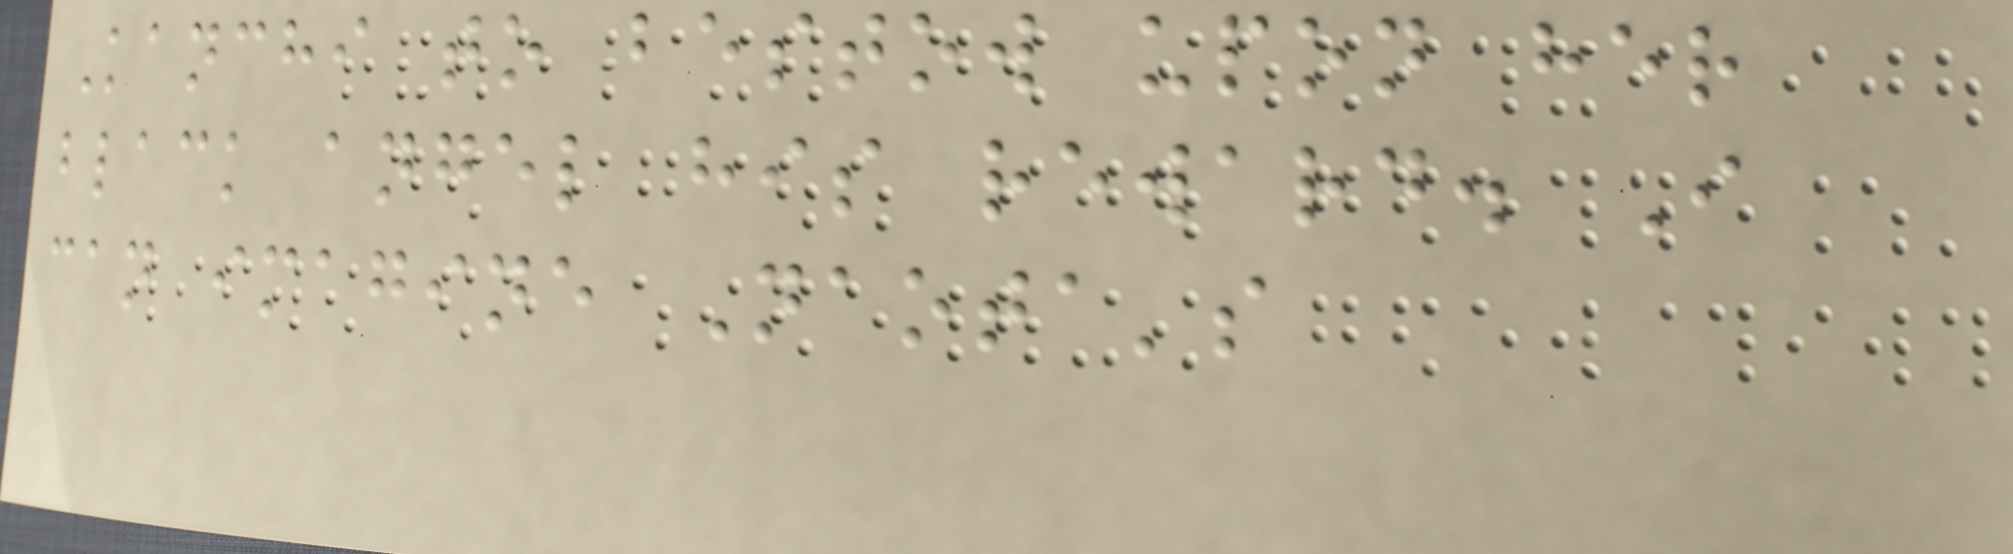Kanchi to bestow upon her
black angel his reward. I
can imagine Naota's
